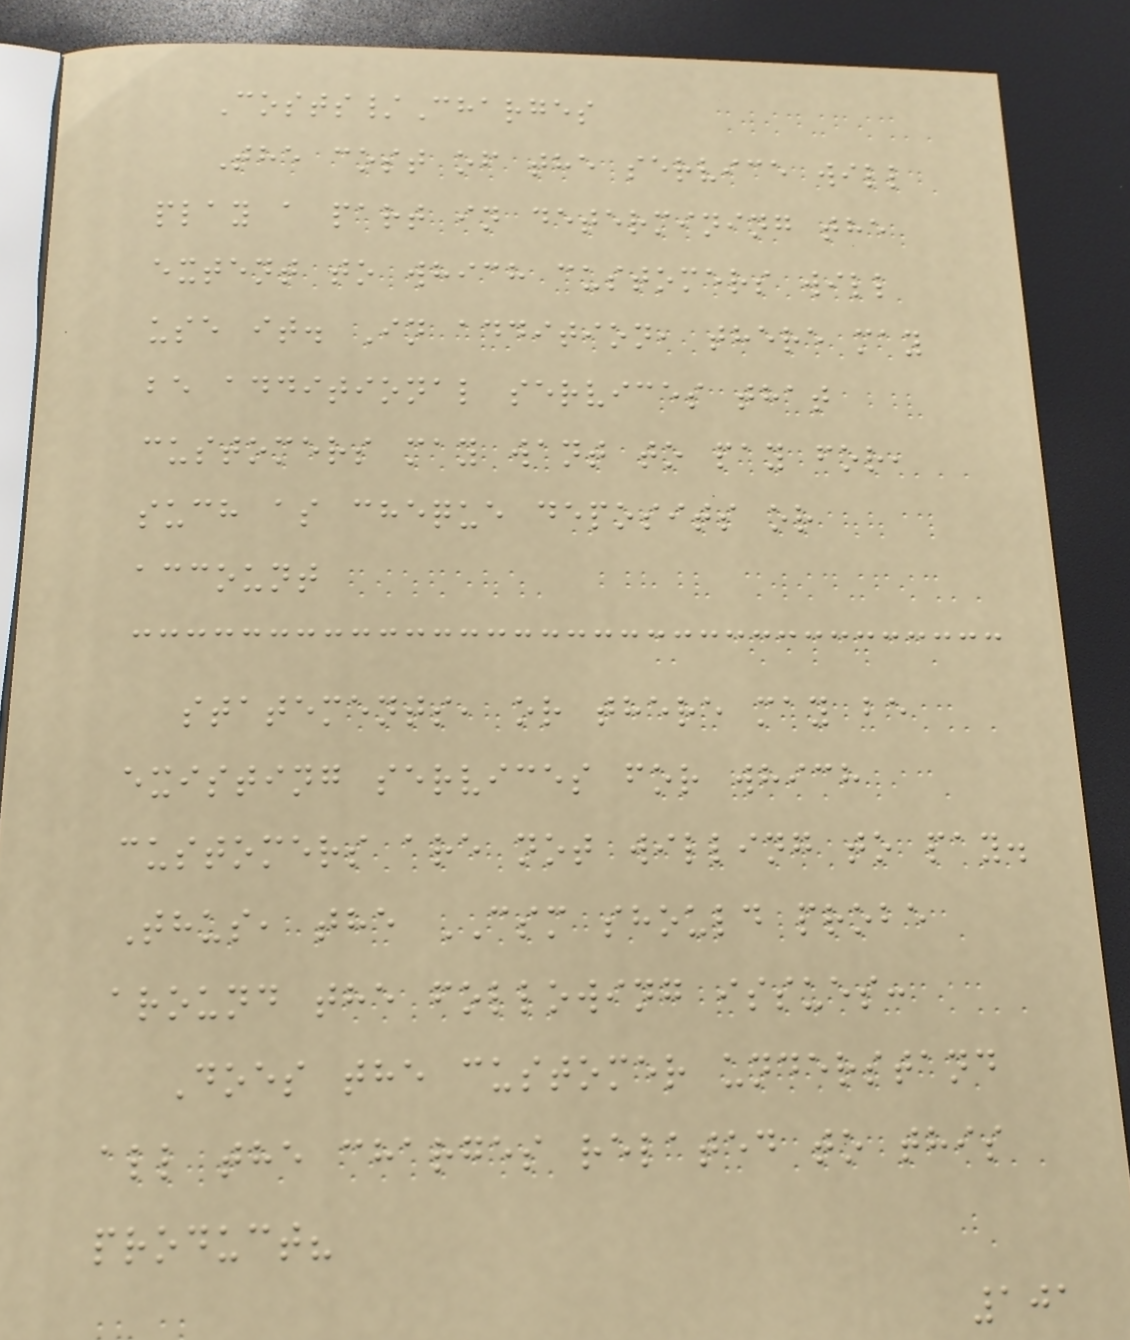Costs/Charges
The cost of the service will
play a part in determining the
extent to which customers will
use it. In addition, there may
be additional services that
customers may want to pay for,
such as cheque deposits or
account
statements, or there may be
existing services for which
customers are not willing to pay.
Thus, the CSM should probe
around the following issues:
Does the customer understand
all the charges related to this
product?
101
